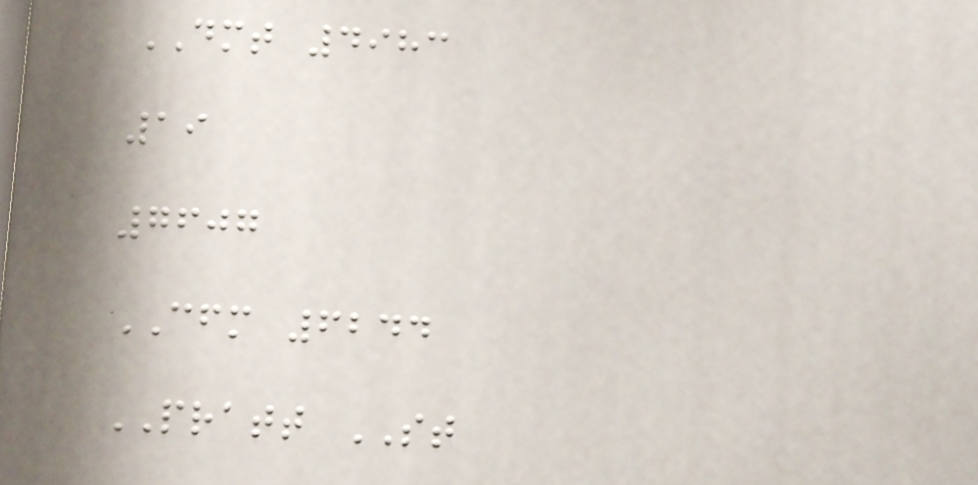DMT 4983
19
7607
CFM 6244
PRATT ST
